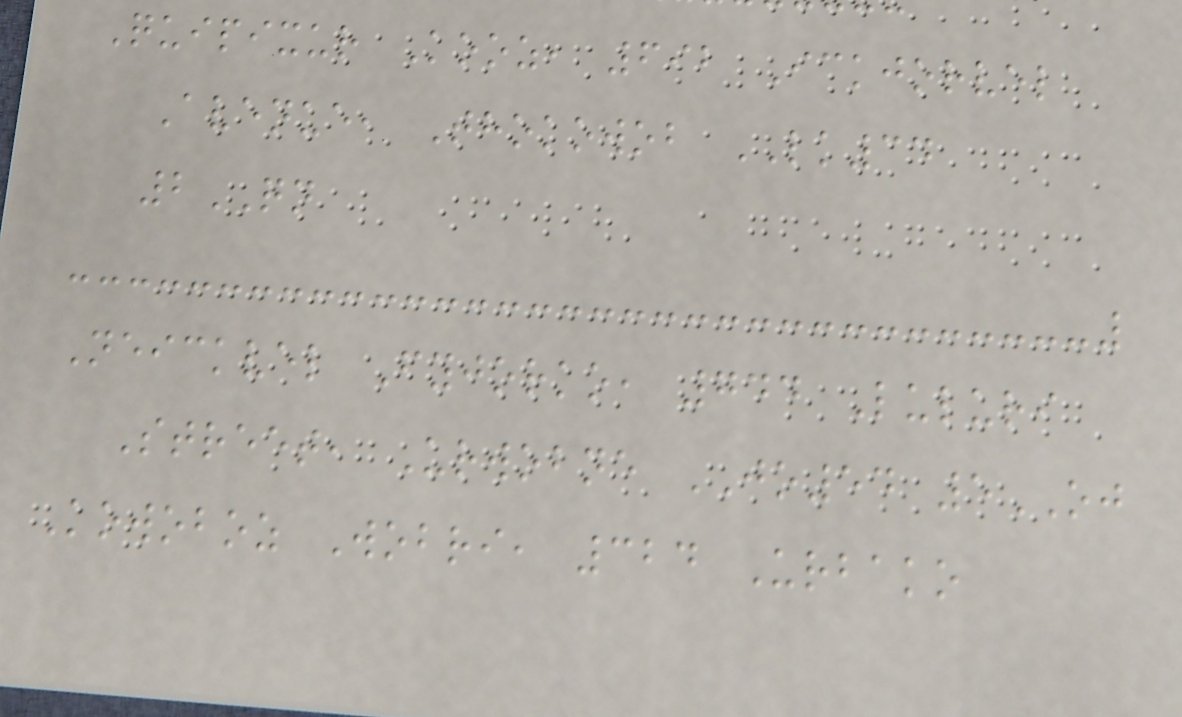Quipixur Kooz, 692 Ickjorvel
Avenue, Thokowob LK34
2QN
Neickvel Fyjorko, 744 Luluri
Street, Urwobne JO54 5OJ
Kowoboz Wobri, 324 Urbako
